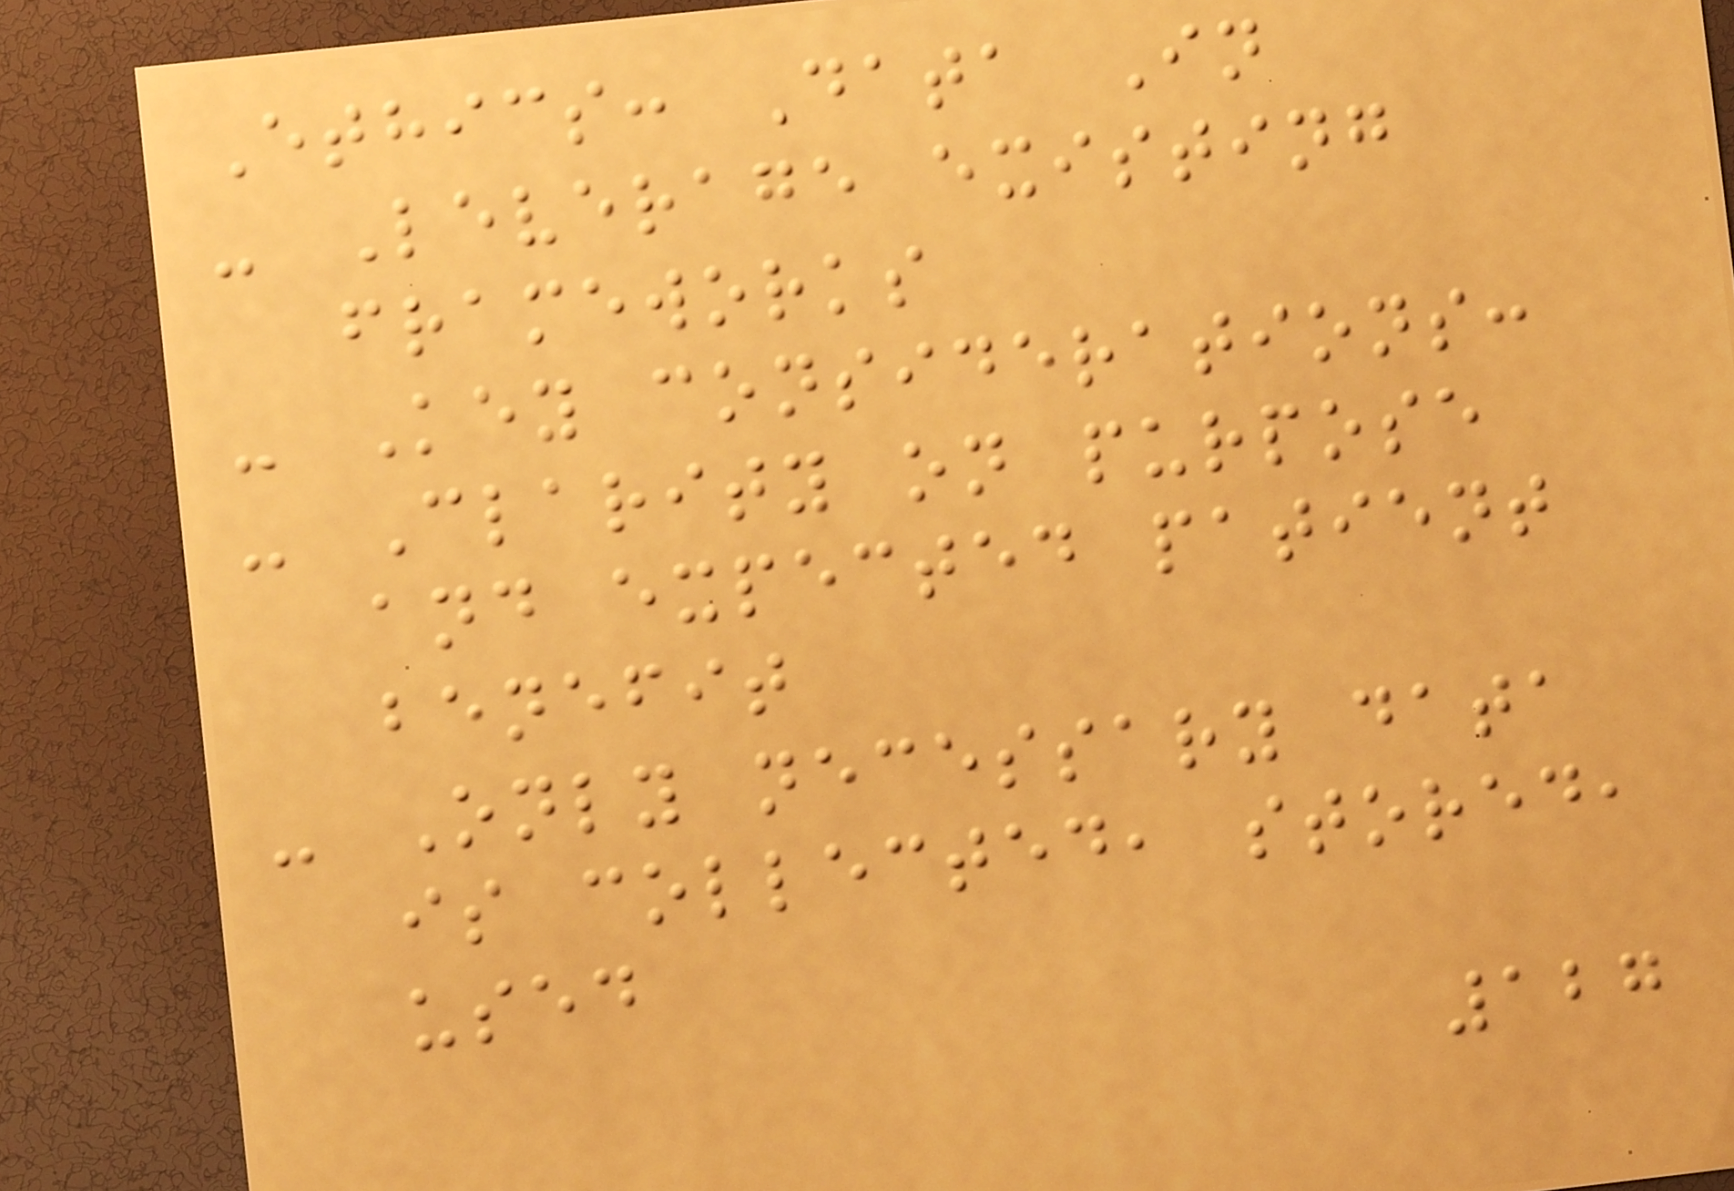Ethics: Data In
- Leverage existing
frameworks
- Key considerations:
- Clarity on purpose
and expected patient
benefit
- Only necessary data
is collected, stored,
used
127
